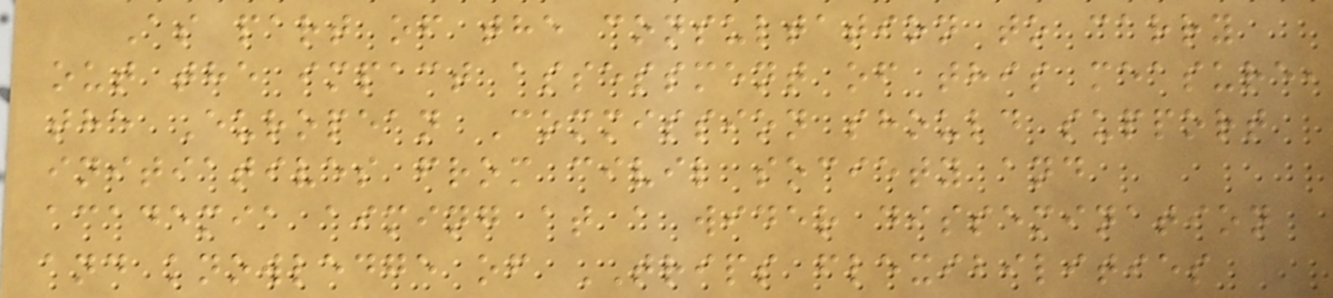As part of the consultation to carry
out the impact assessment of this measure,
the European Commission should support
initiatives from civil society and
academia aiming at a wider dissemination
and knowledge of TRIPS flexibilities
